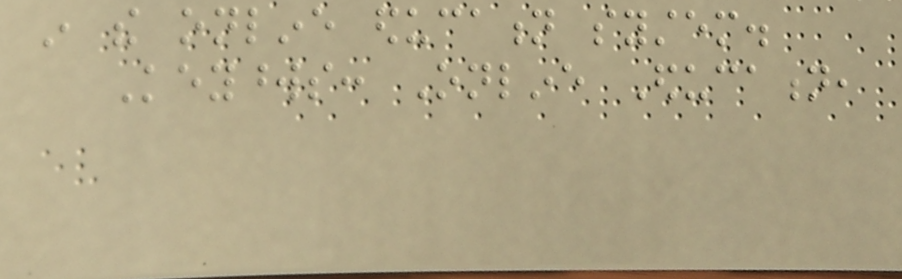in the online education system.
Keywords: Online Education,
